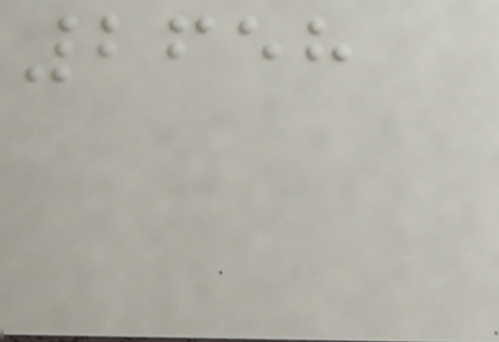2658
